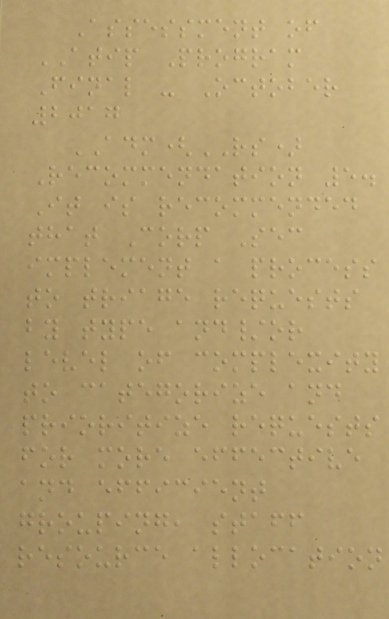Assessment of
ATIP Program
Final - October
2017
ADM(RS)
Recommendation 5.
It is recommended
that Corp Sec
implement a process
to triage requests
by type and/or
level of complexity
to categorize and
prioritize requests
for more effective
and efficient
grouping, staff
resource allocation
